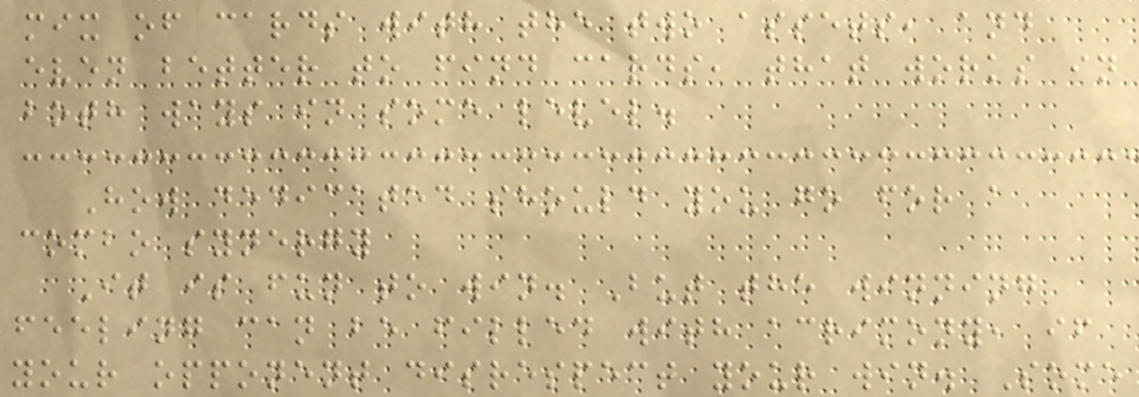mix of cards with the two assets, and
even better to find cards, that works in
both ways in some level.
How dedicated should you go for a
combo synergy
It is fun to win. But the winning
feeling can be filled with acrimony, if
your opponent disrespect your win. Some
